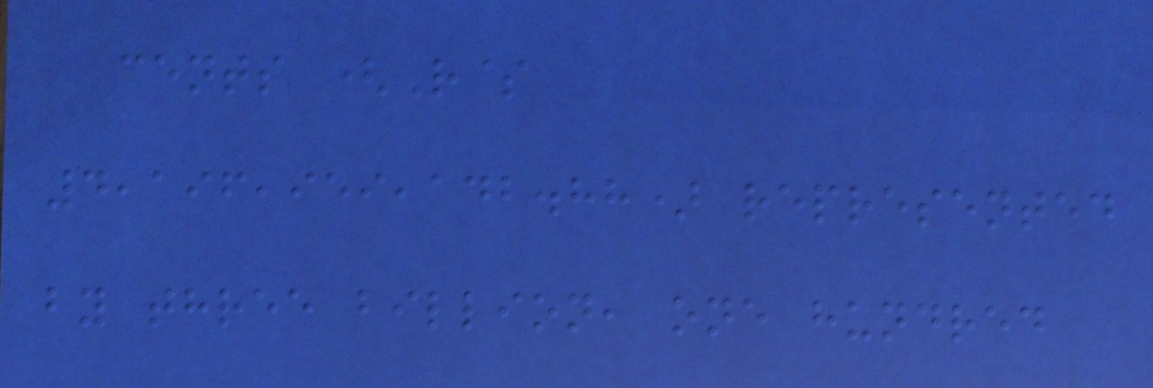cents (R$
4,196,959,142.88) represented
by three billion, one hundred
